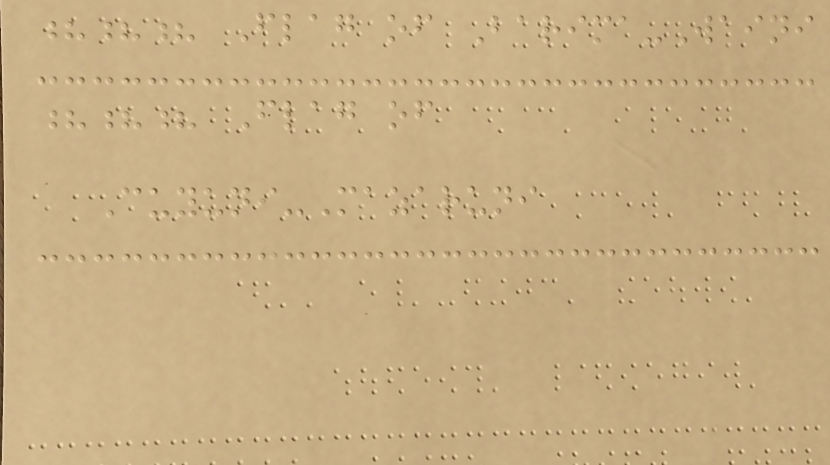??? Flag of Barima-Waini
??? Flag of
Cuyuni-Mazaruni
